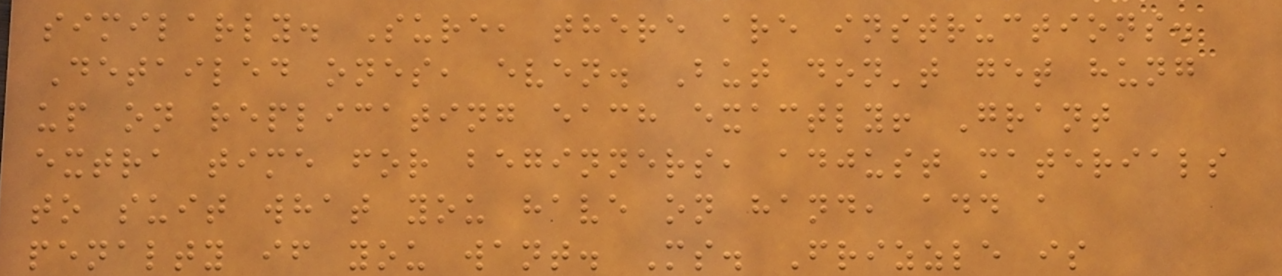similarly. Sure, there are instructions.
Detailed ones, even. But don't get hung
up on replicating each exactly! Grant
extra time for beginners, adjust materials
to suit what you have on hand, add a
penalty if you want. Ms. Frizzle is
